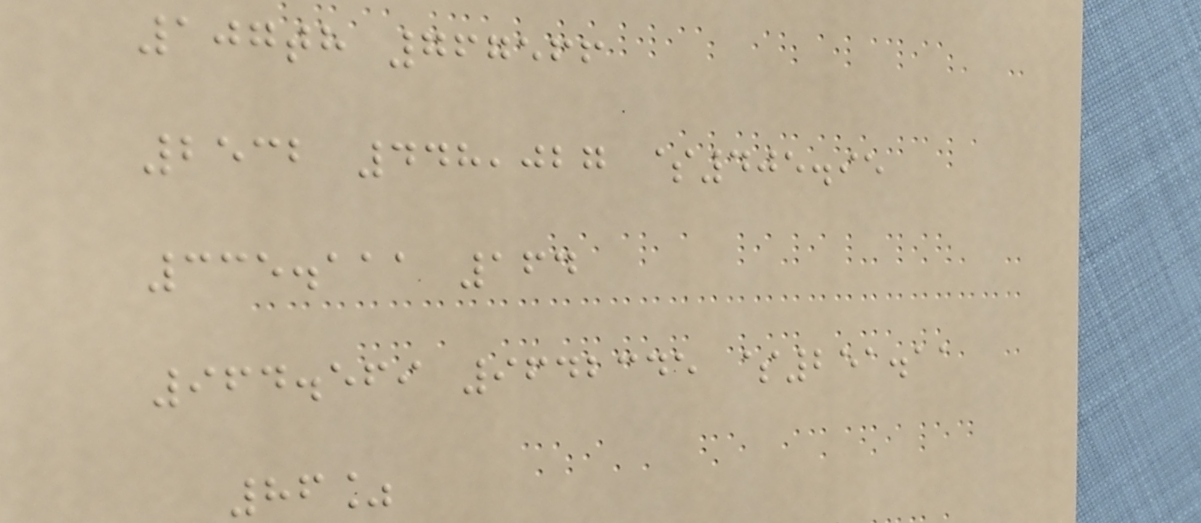107th 767566
2532 448,027 $405.95
335.111 164
964.569 9642345 $251.11
86%
